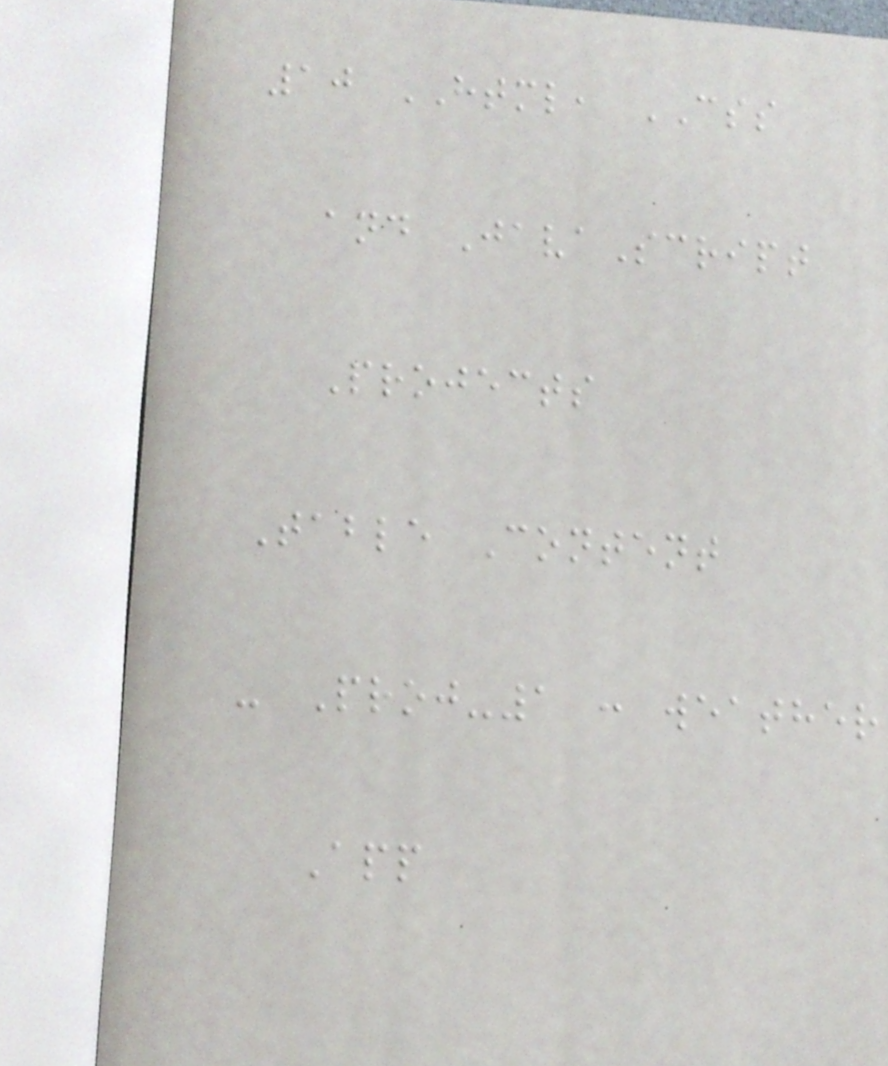10 HTML, CSS
and JavaScript
Projects
Table Content
- Proj-1 : weather
App
